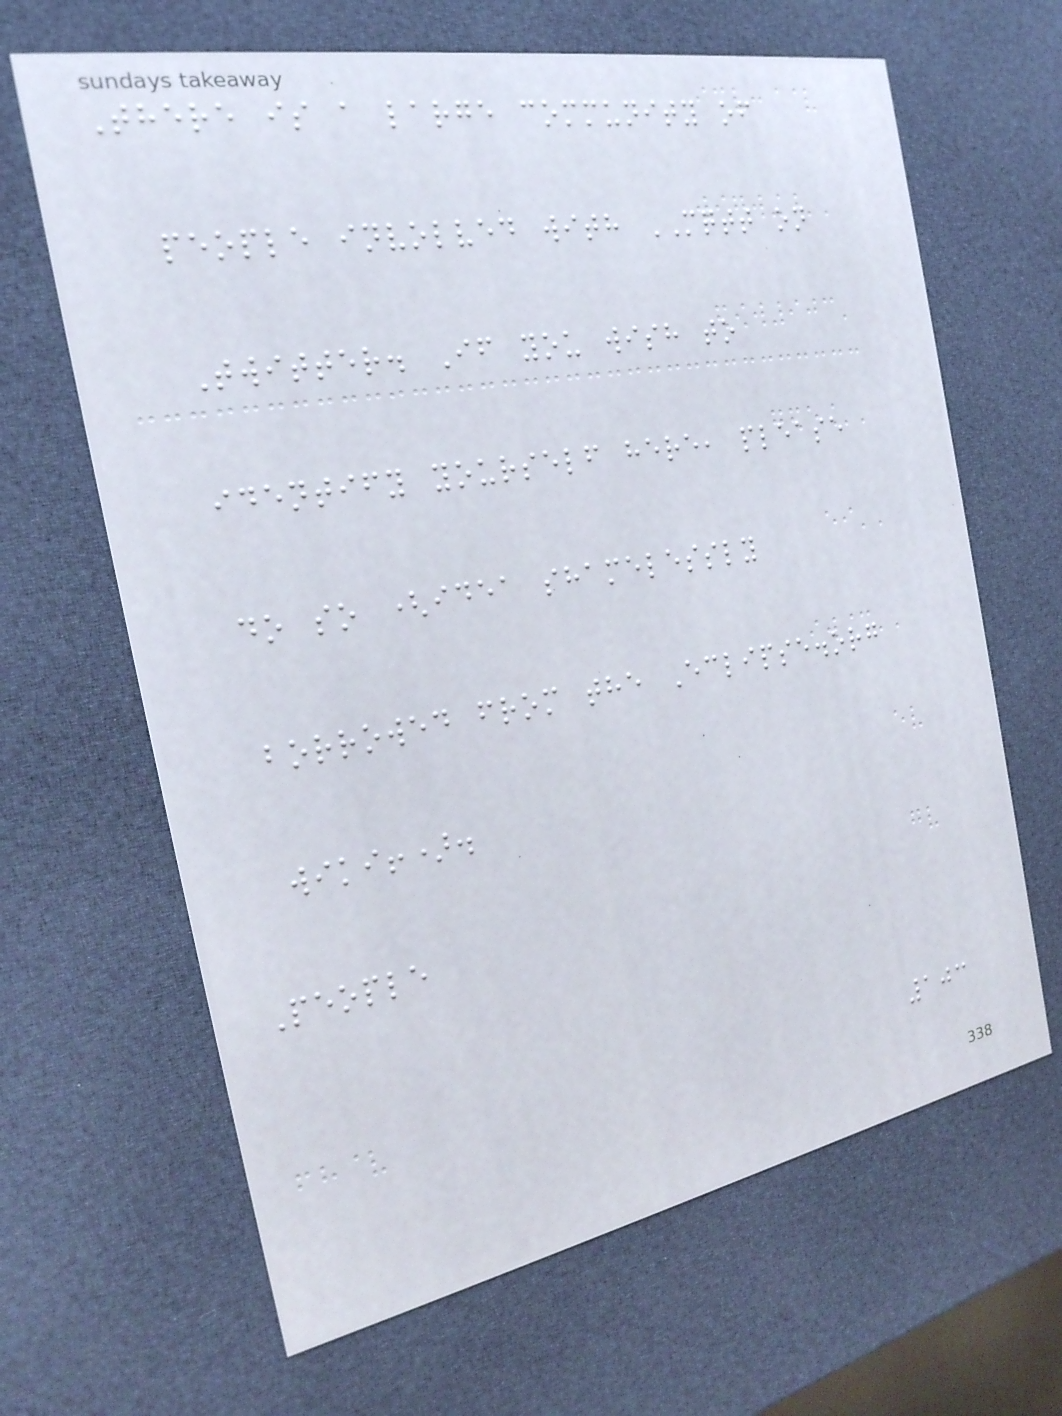There is a large community of
people involved with MQTT on
Twitter. If you wish to
identify yourself here, please
do so (idea shamelessly
borrowed from the Eclipse.org
wiki!).
People
103
